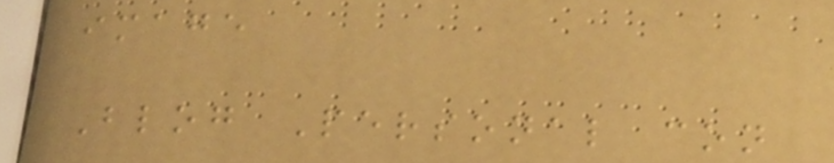image
Blog Personal con
